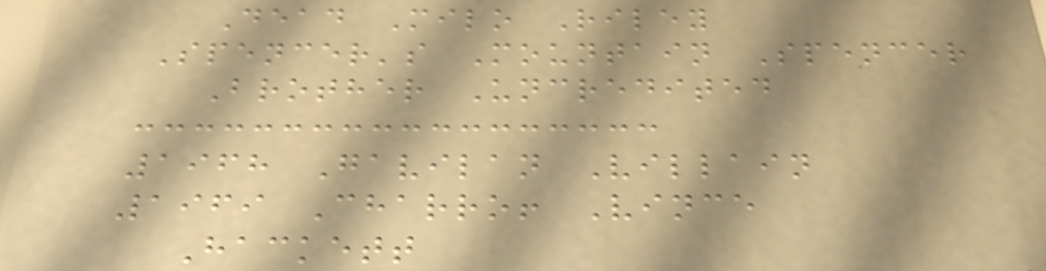Dead Milo Riley
Spencer's Mountain Spencer
Brother Uncredited
1968 Gavilan Villain
1969 Charro! Vince
Hackett
